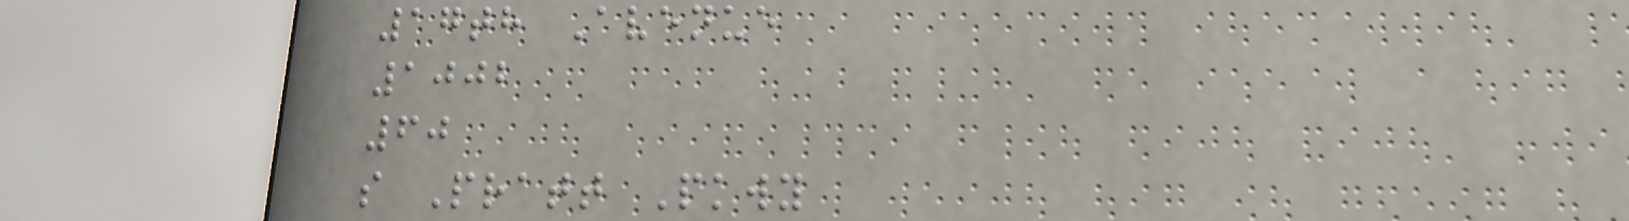17th Avenue
1002
60
s Pratt Pkwy
